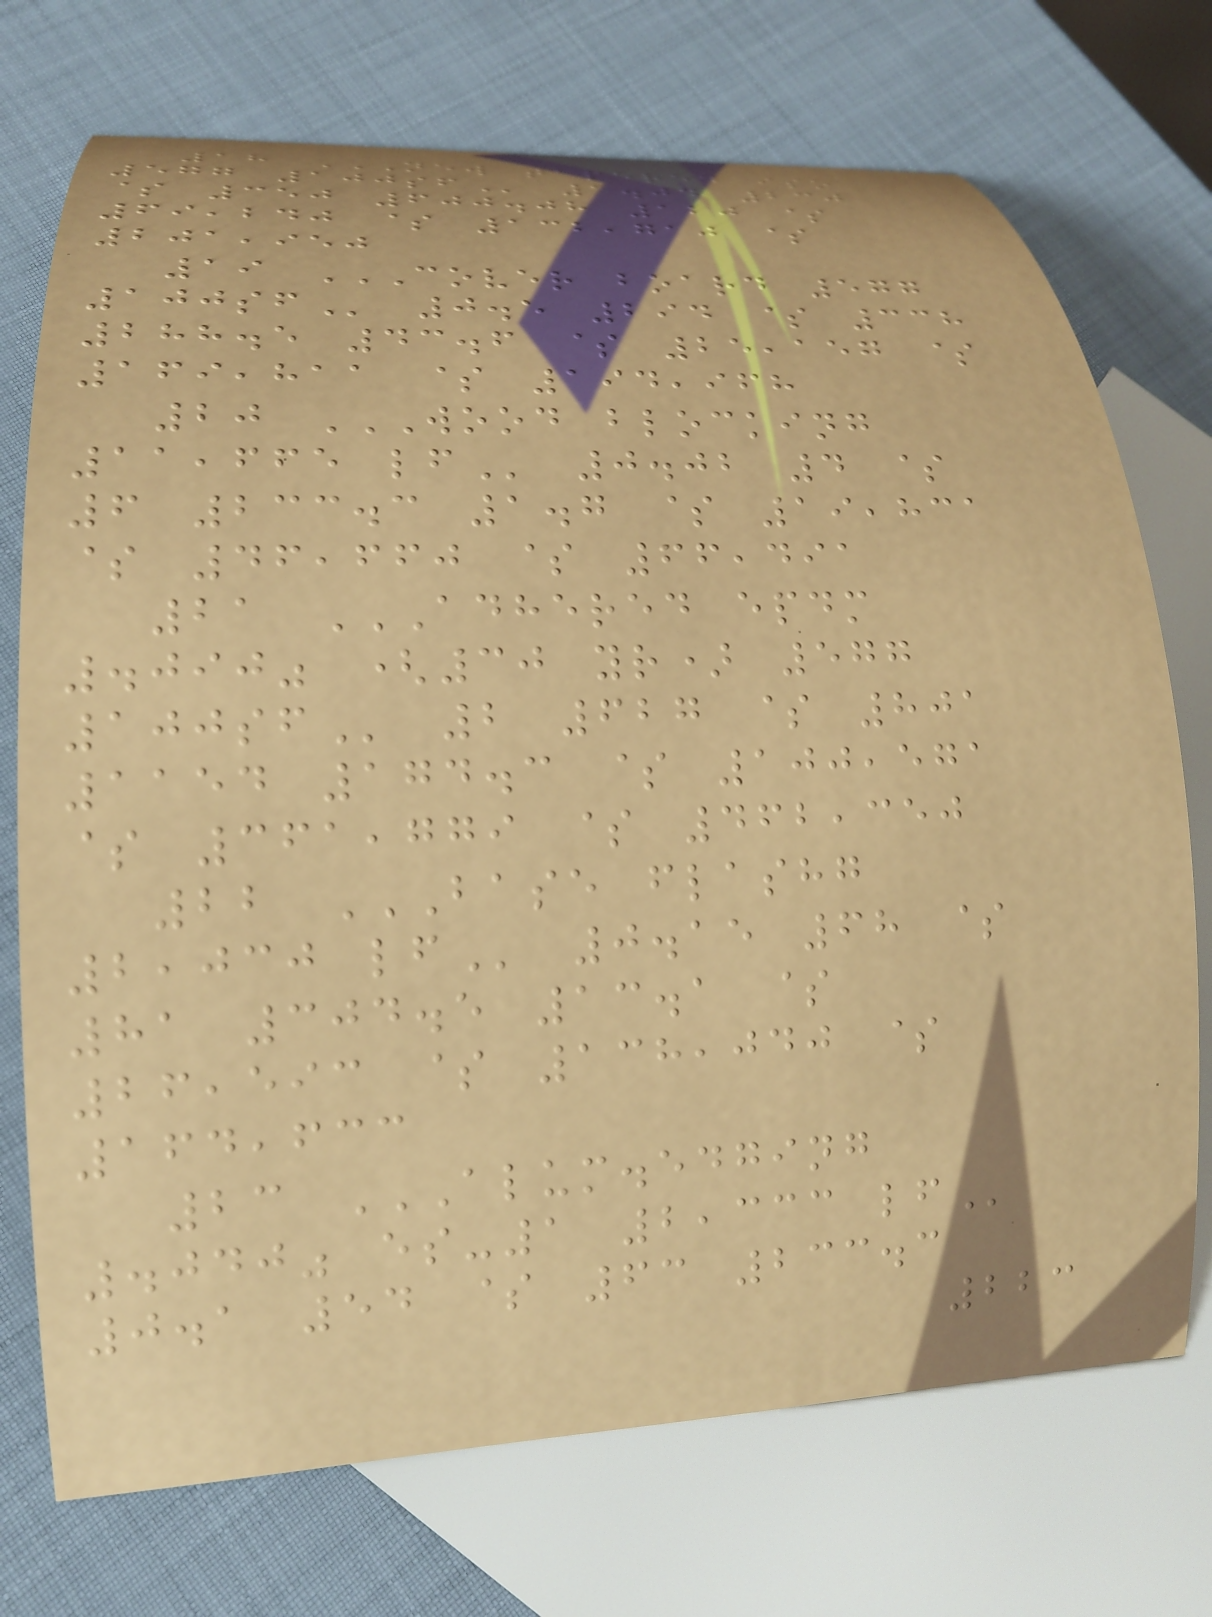18 NEW TAPERED ISO
577 100SF 1.04 230
$ 350 600.08 120 $
69,240 $ 132,710 $
201,950
19 COVER BOARD 577
100SF 0.5 294 $ 338
288.5 43.6 $ 25,157 $
169,811 $ 194,968
20 WOOD BLOCKING
11,665 LF 0.02 4 $
6 233.3 1.7 $ 19,831
$ 46,660 $ 66,491
21 ADHERED EPDM
.090" (30 YR) 577
100SF 2 627 $ 801
1154 174.3 $ 100,571
$ 361,779 $ 462,350
22 BASE FLASHG
2,030 LF 0.15 68 $
81 304.5 13.1 $
26,593 $ 138,040 $
164,633
23 ALUM.EDGING
.040" ES-1 2,333 LF
0.1 54 $ 63 233.3
223
